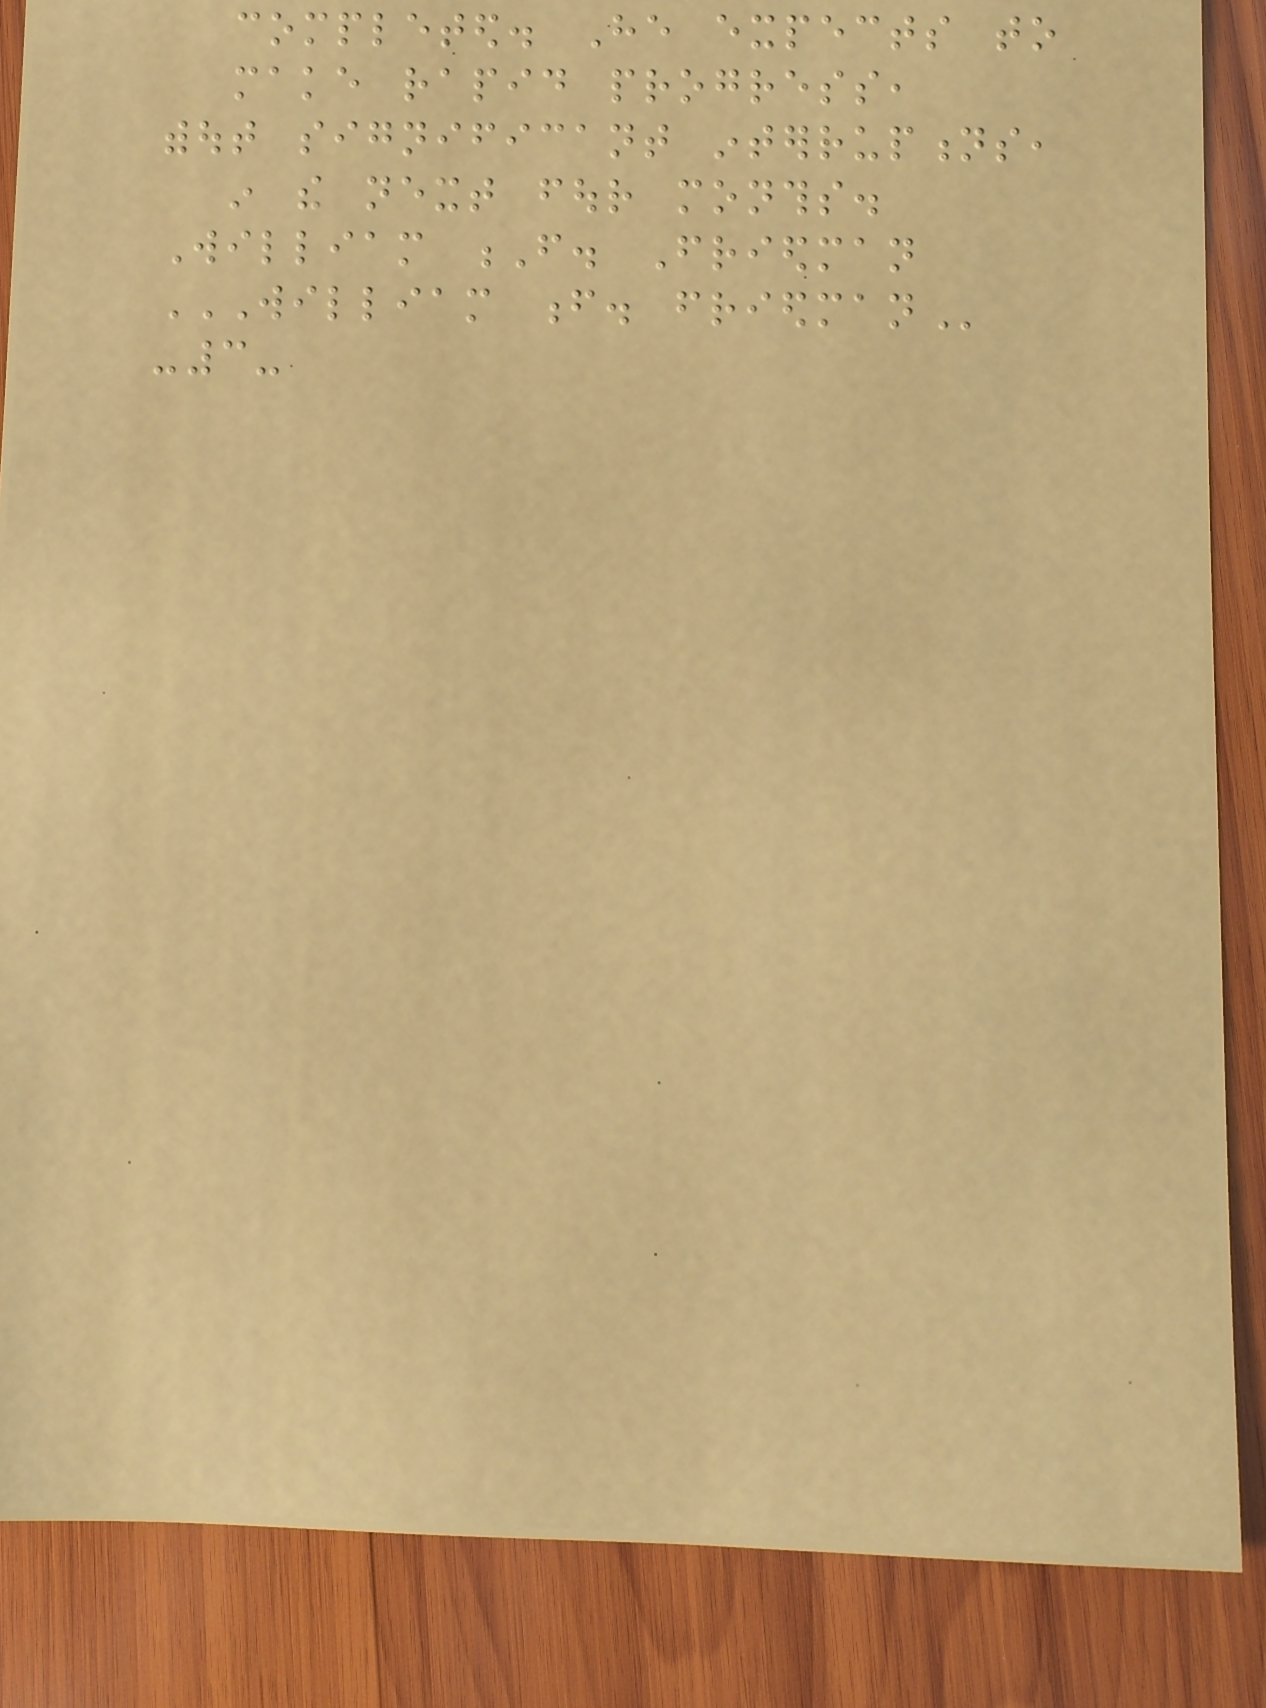completed. He expects to
make rapid progress,
without significant interruptions,
in the next four months.
William F. Friedman
WILLIAM F. FRIEDMAN
-3-
